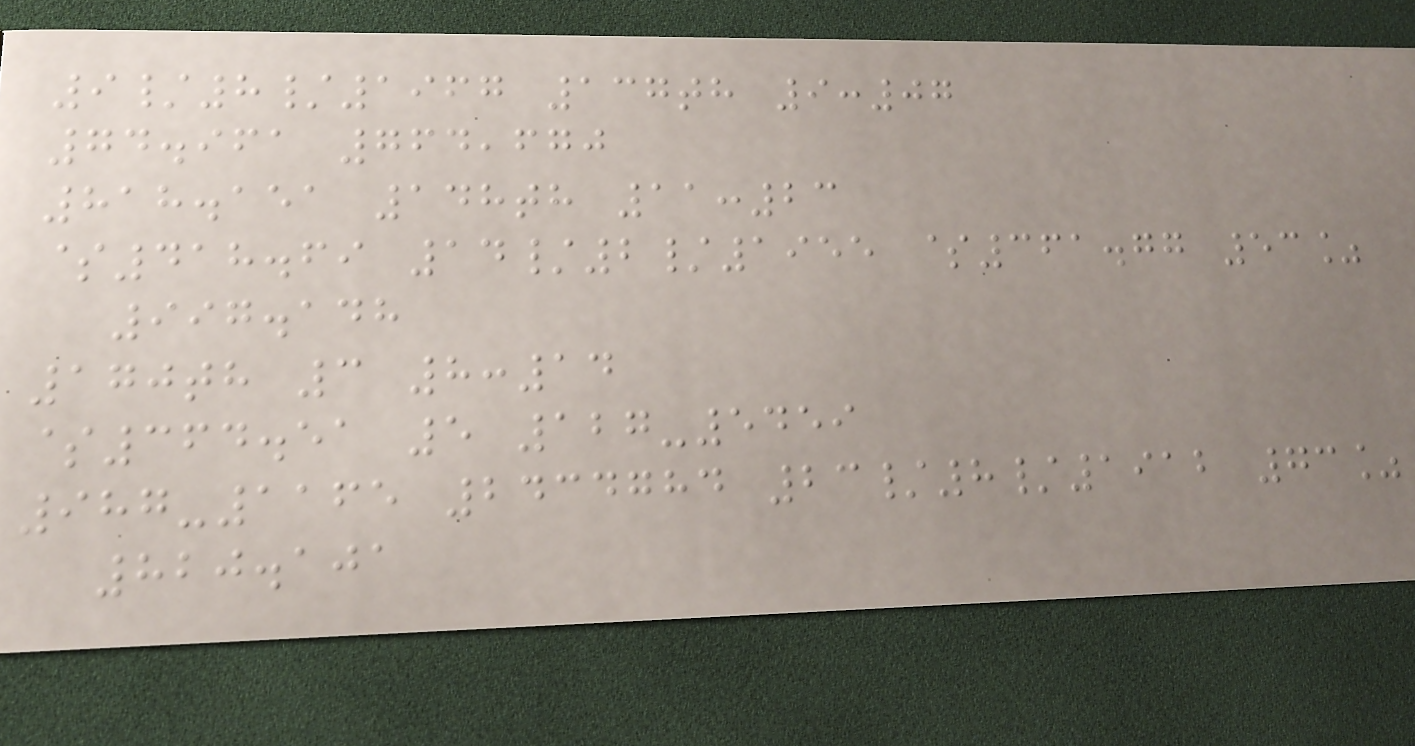9/8/1967 137th 9:07
74.961 764,670
818.151 148th 11:23
$418.69 14/2/1955 $361.77 53%
997.148
170th 3 8:14
$364.51 5 127-5459
987-1165 2434784 23/8/1912 73%
820.101
